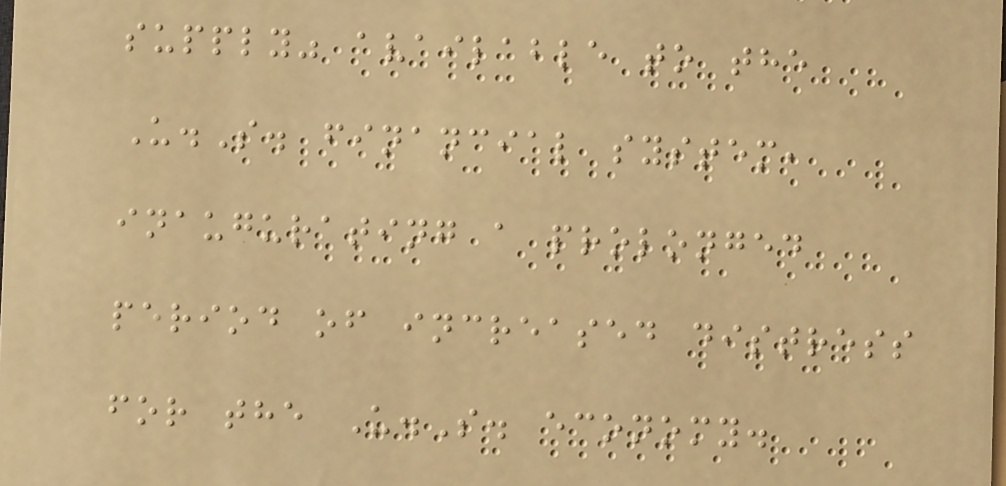supply" available to the
U.S. financial system,
inaugurating a prolonged
period of increased distress
for the U.S. economy.
